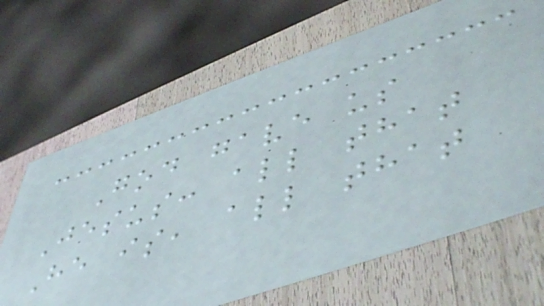God gave us
Jesus: all that
He is, all that
